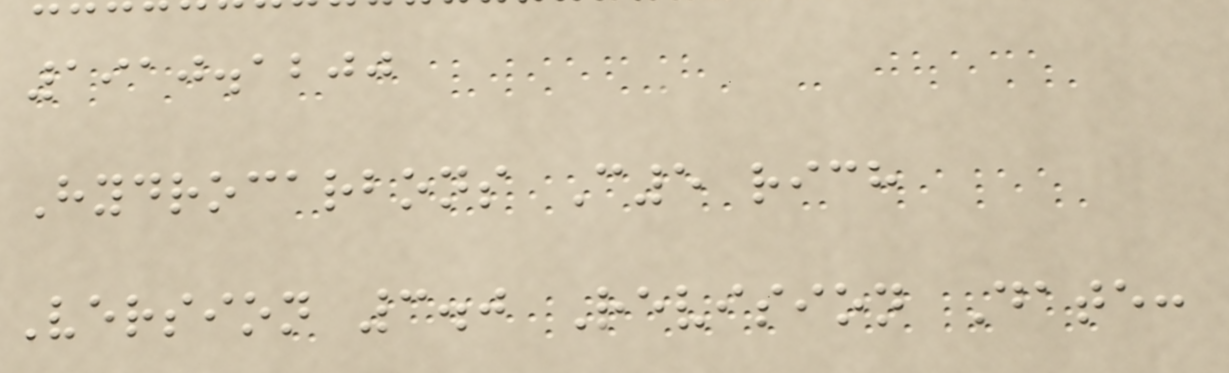1910.1200
Hydrocarbons C5 rich
Version 3.0 Revision Date:
